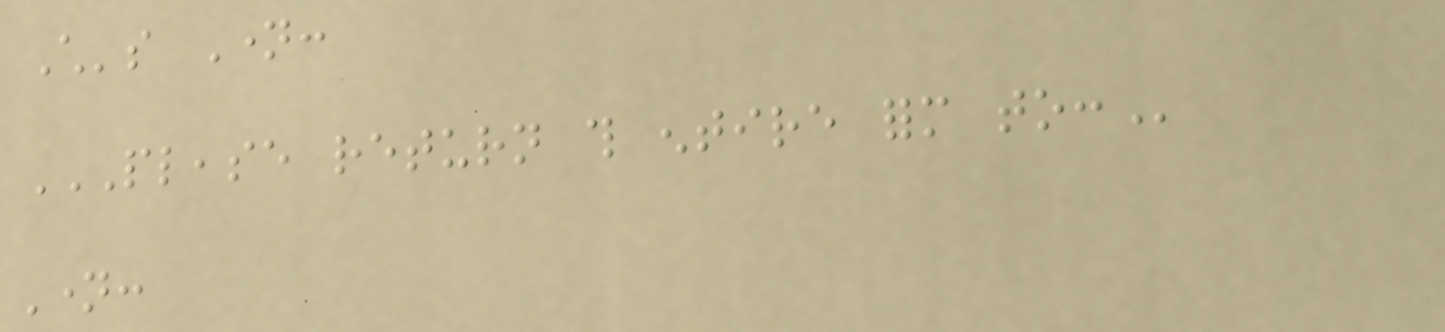Child's Name:
PLEASE RETURN THIS ENTIRE FORM TO:
Name:
